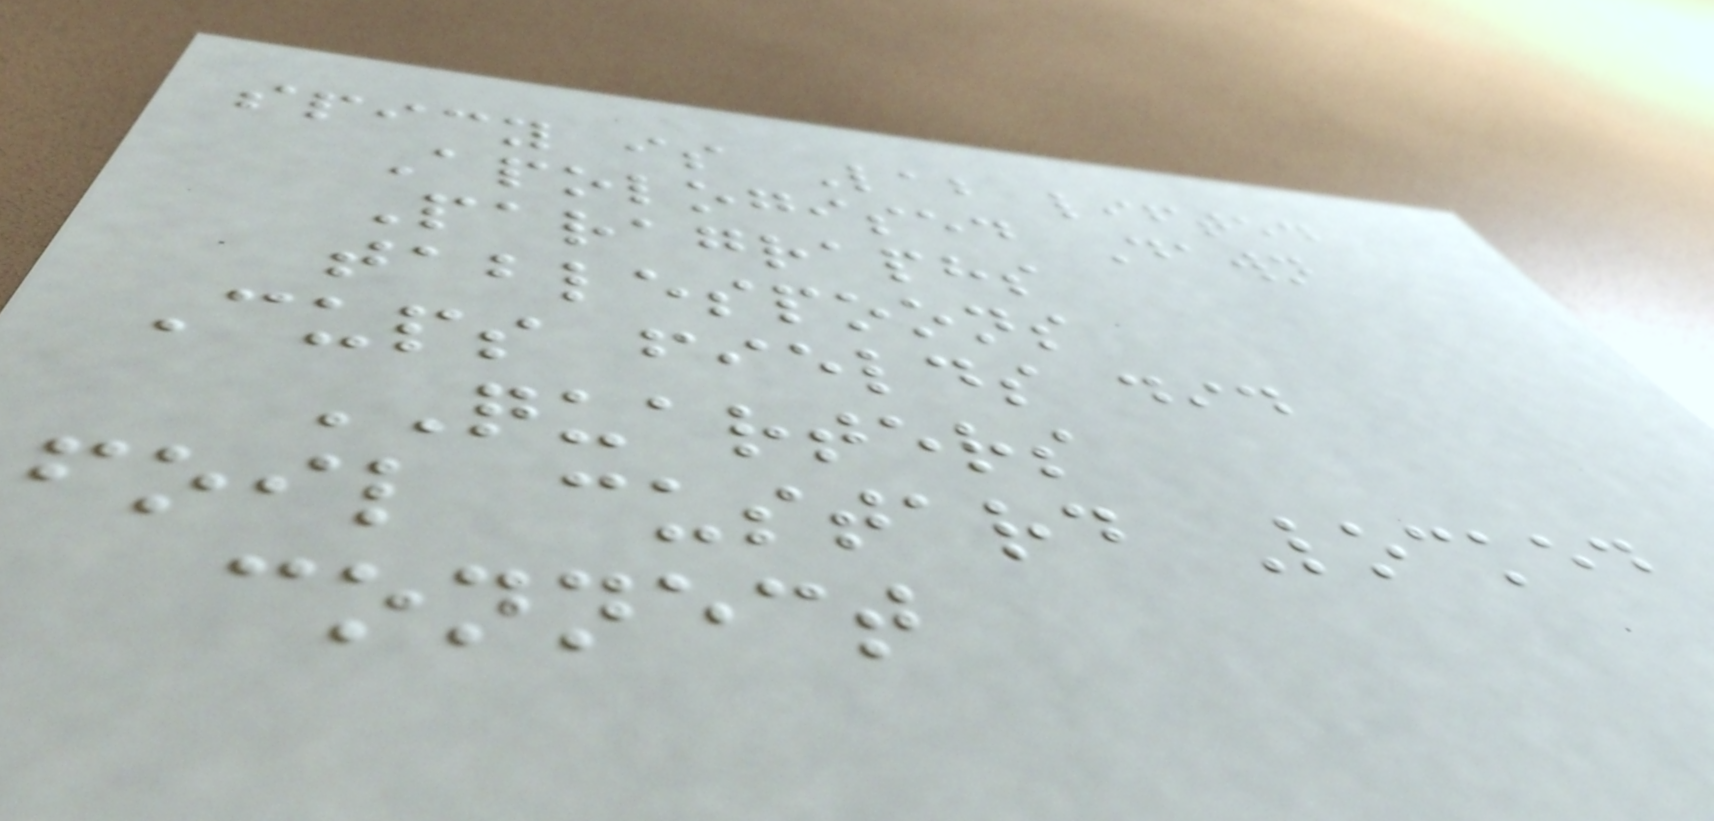spicy is Lab lifted
Apologised Dawn
Paragraphs
tablespoons
Cups fields did
QUARTERS
foil custard Locked
connect
